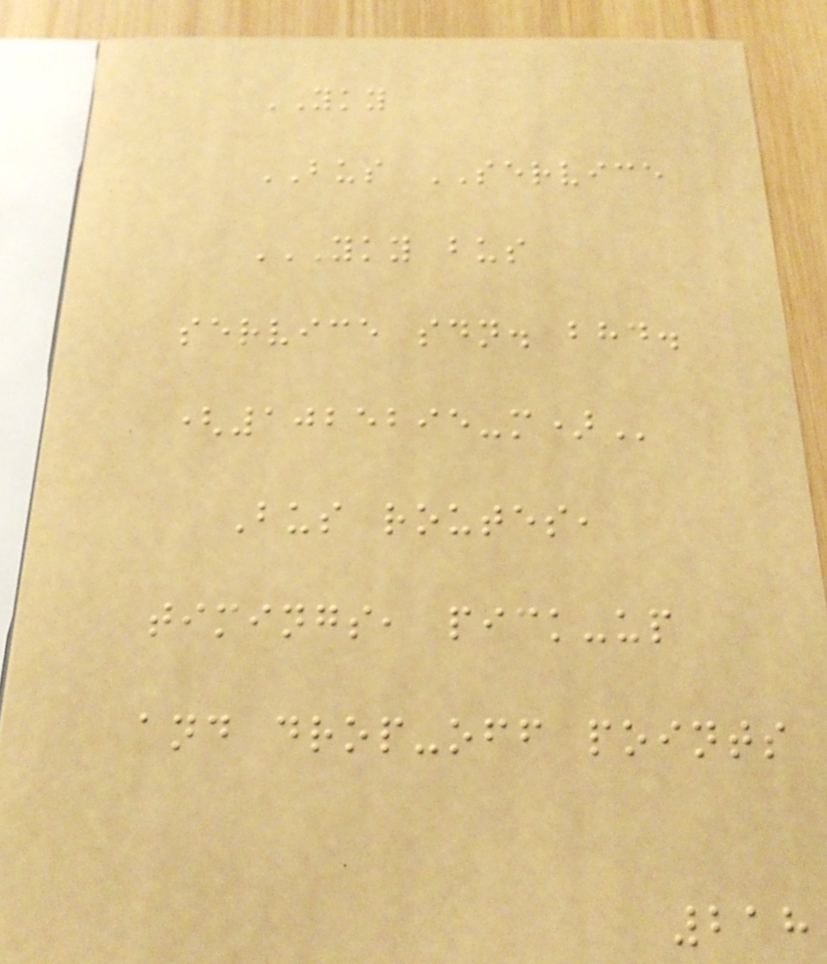YKY
BUS SERVICE
YKY BUS
SERVICE SDN. BHD.
(1025295-M)
Bus routes,
timings, pick-up
and drop-off points
218
